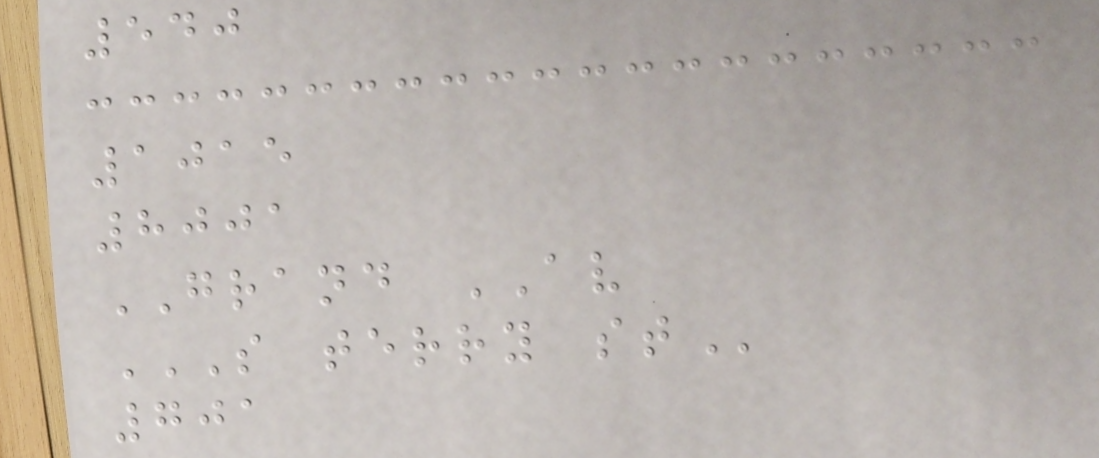540
1015
8001
GRAND AV
S TERRY ST
701
